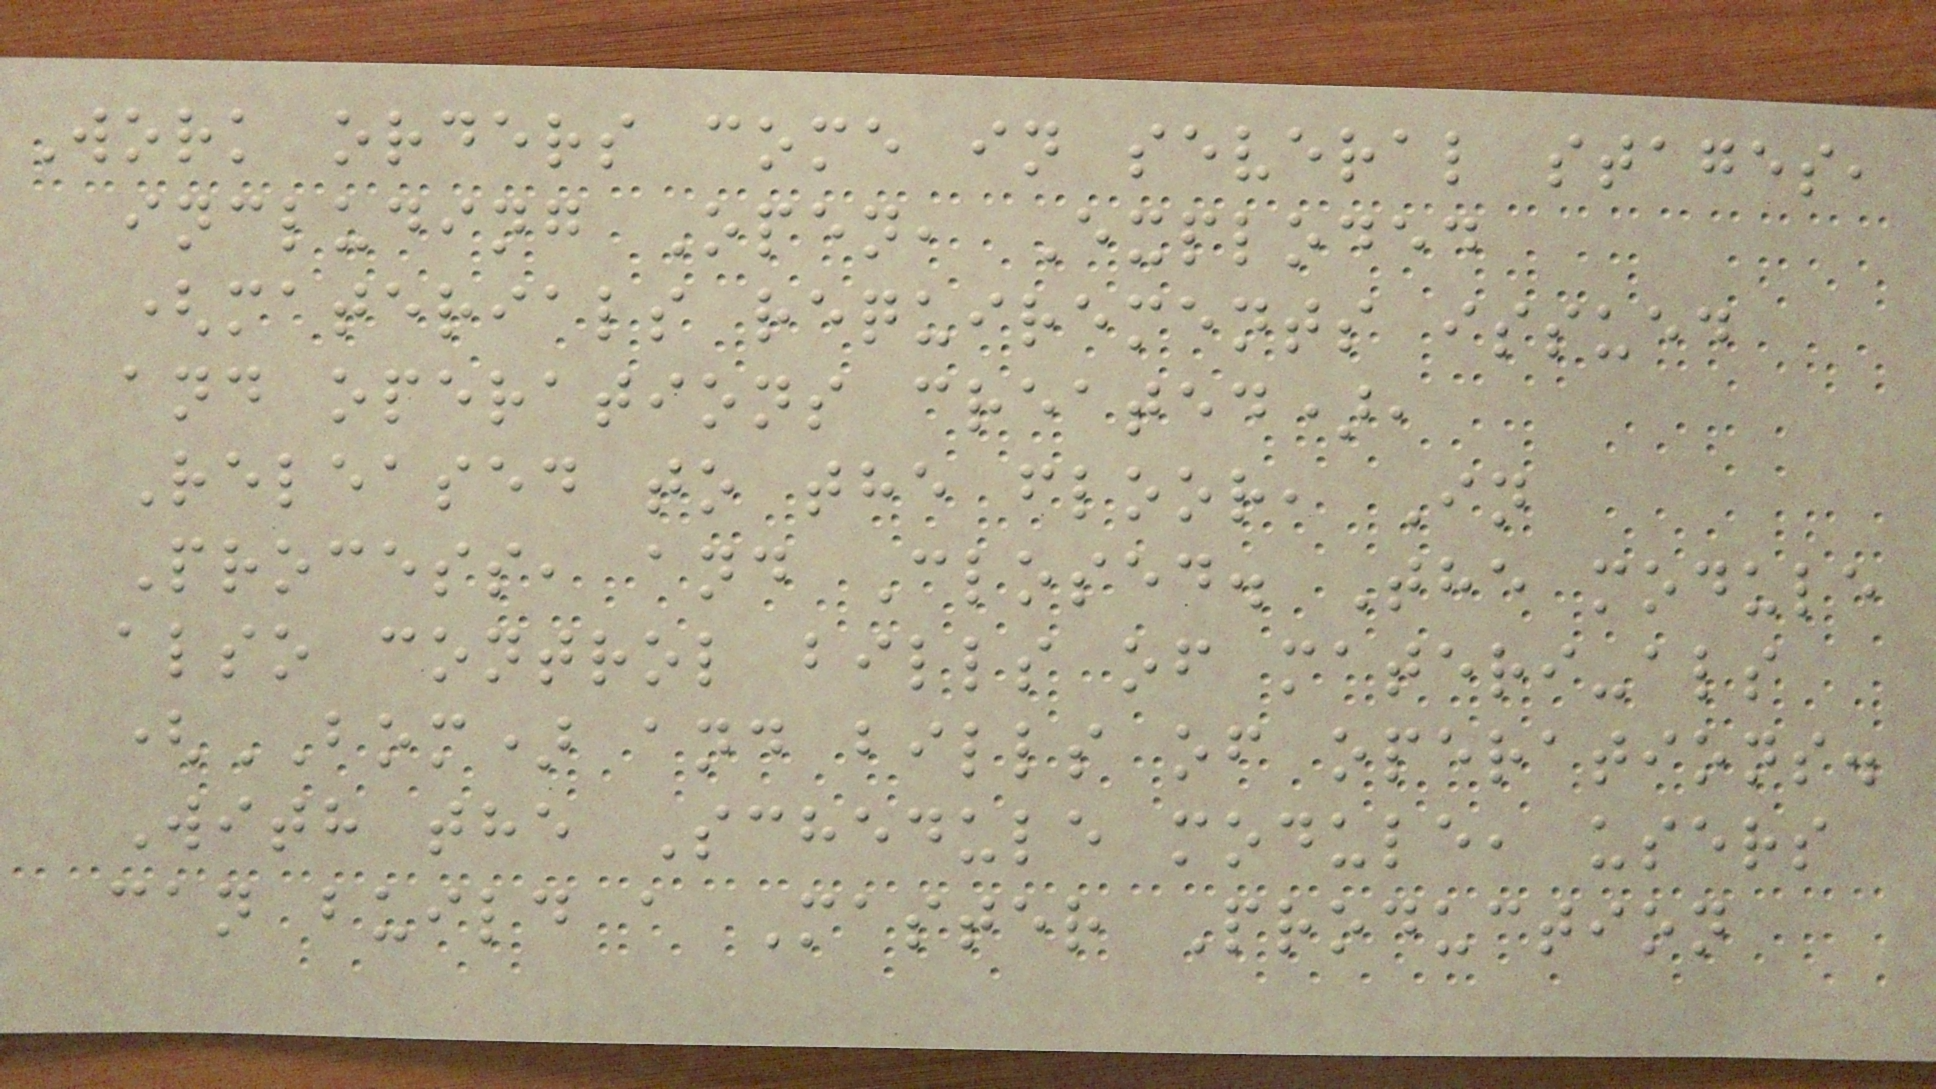Work orders come in several stages,
including Open, Exploded
(materials requirements issued
and operations created),
Released to the floor, In
Process, and Closed. The module
also control bills of materi-als
(BOM) and bills of operations.
With the Schedule module, users
can build a Master Production
